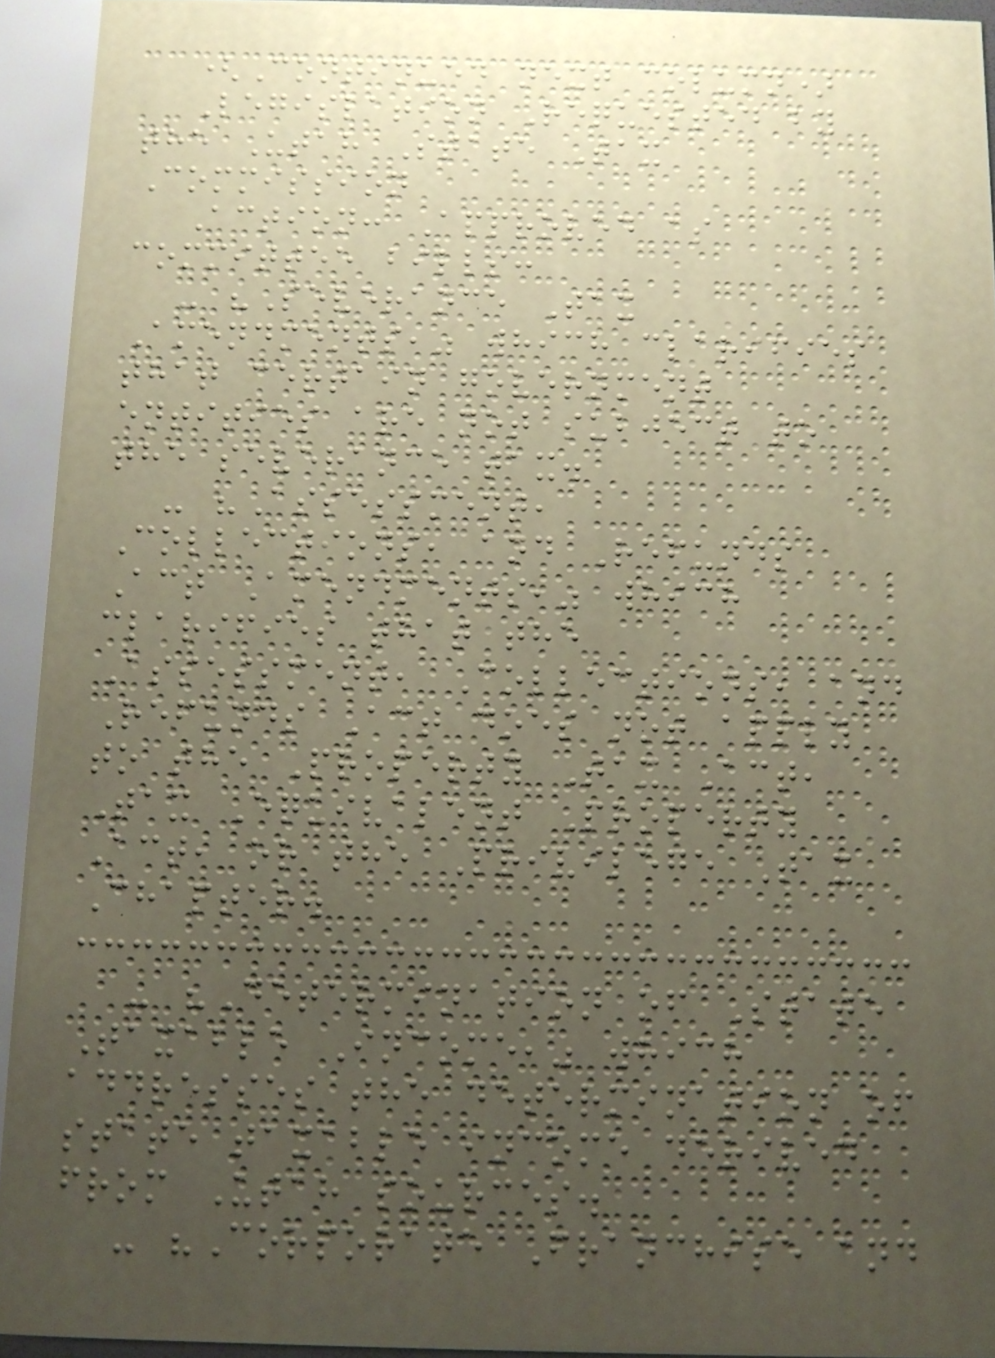(Continued next column)
Legislation Requested by
the Utah State Tax
Commission
Action: Approved as
committee bills:
- "Severance Tax
Amendments," which clarifies
that certain government
entities are not subject to
the severance tax.
- "Assessment,
Collections, and Refunds
Act Amendments," which
clarifies that the
Assessment, Collections, and
Refunds Act does not apply
to the Property Tax Act,
Tax Equivalent Property
Act, or the Privilege Tax
Chapter.
- "Determination of State
Taxable Income," which
addresses the determination of
state taxable income derived
from Utah sources.
- "Corporate Franchise and
